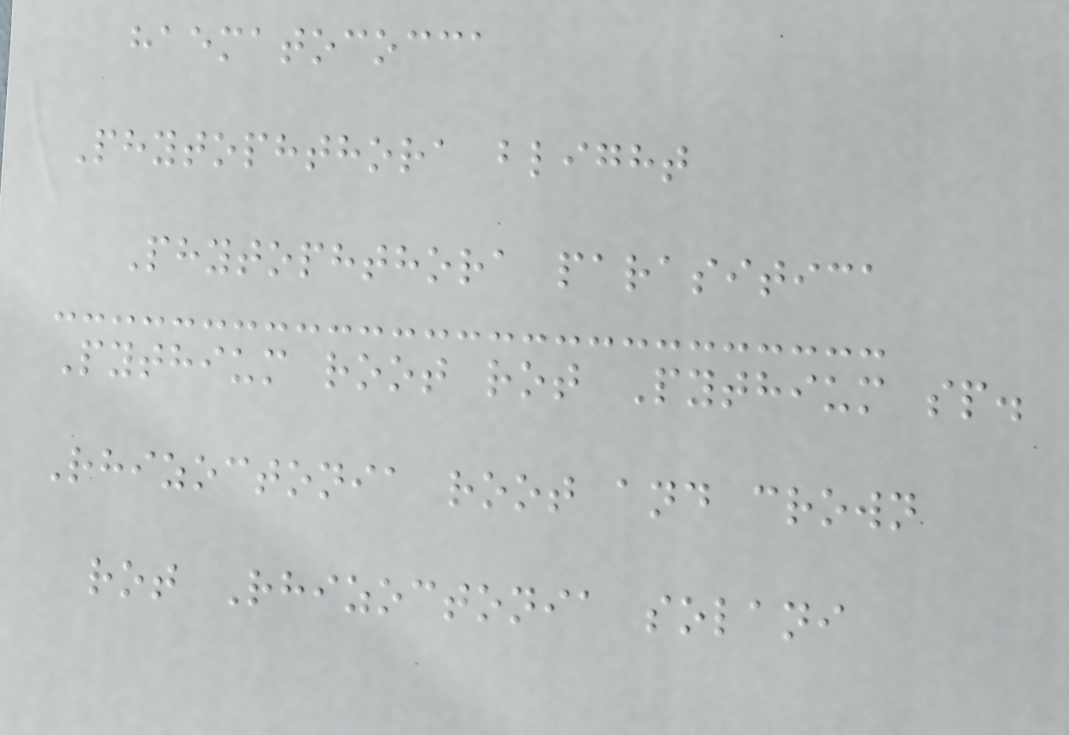haematococca
Phytophthora blight
Phytophthora parasitica
Pythium root rot Pythium sp.
Rhizoctonia root and crown
rot Rhizoctonia solani
